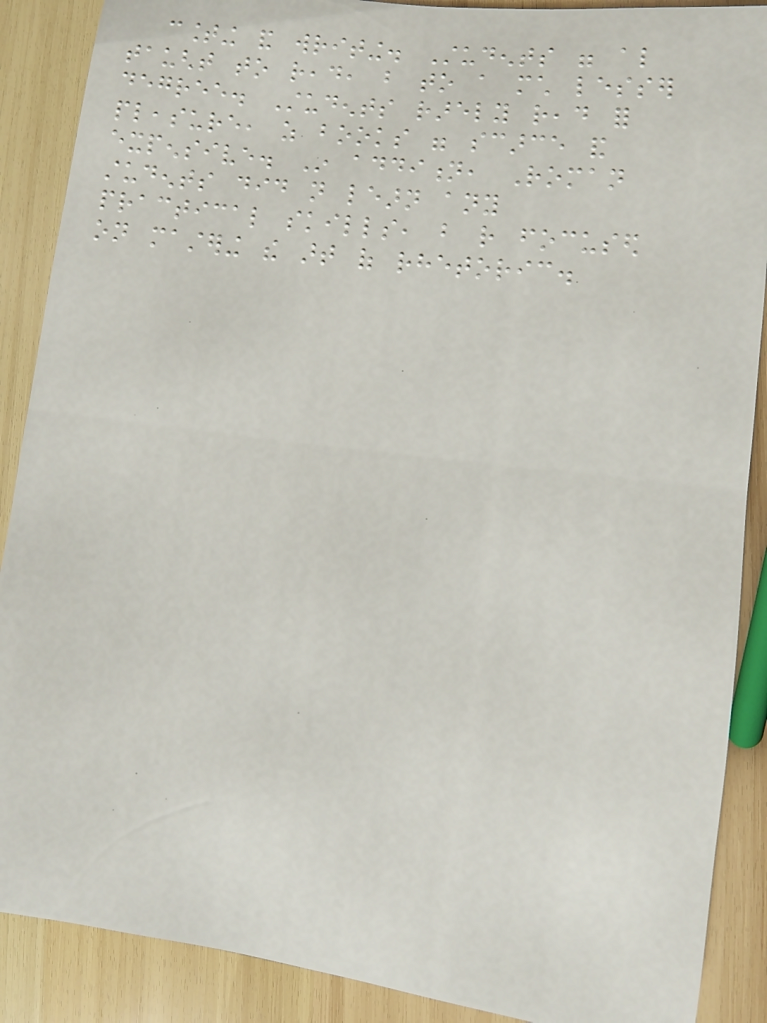counting and writing. Students were also
taught to read, but to a much lesser
degree. Students rarely read for
pleasure, as books were scarce and
expensive. In addition, Roman
students did not learn any
practical skills, but rather focused
on mastering the art of rhetoric.
